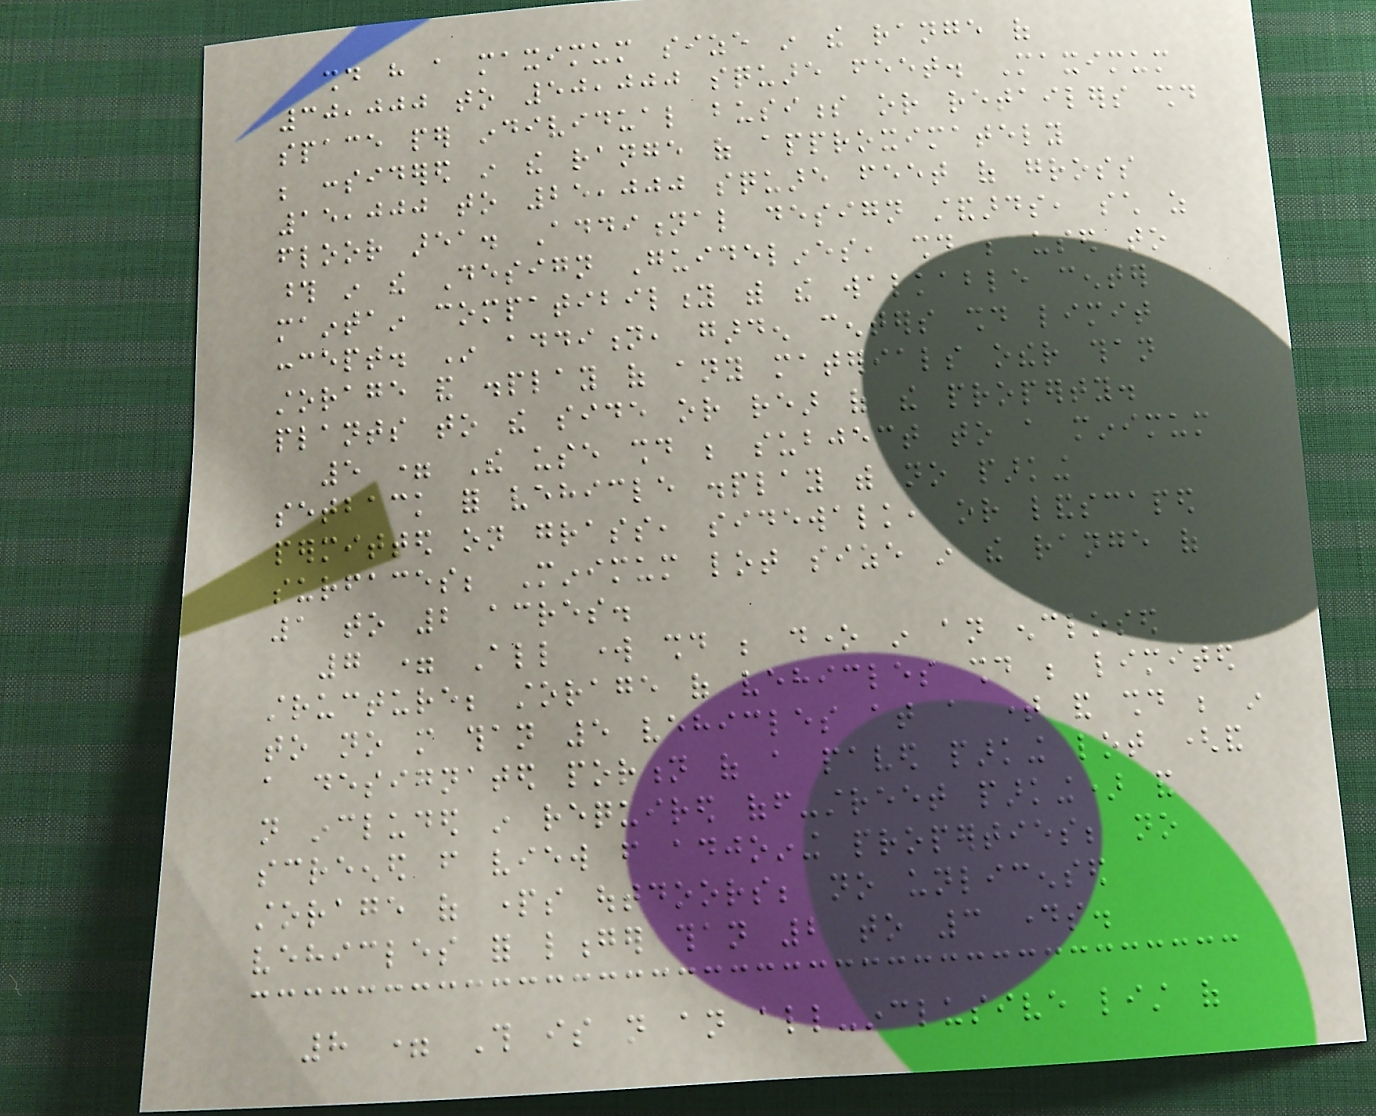should have a maximum size in the range of
30,000 to 50,000 square feet. Maximum
space per individual business or retailers should
be considered in the range of approximately
15,000 to 25,000 square feet of gross
floor area. Additional design standards, such as
those in the Design Guidelines, should be used to
maintain compatibility with the walkable center
concept. In addition, garden centers should limit
storage and display of any materials other than
plants to the side or rear of the property.
5 = The use should be subject to a minimum
setback for vehicle display with no parking
permitted on grass, sidewalk, or landscaped
surfaces; Minimum lot size in the range of
1 to 2 acres.
7 = All work should be done in an enclosed
structure; storage of vehicles should be limited
to no more than 5 vehicles at a time and should be in
a designated portion of a paved parking lot (and
not included in required off-street parking) and
screened from view from adjoining properties; no
storage of parts outdoors; no unlicensed
vehicles for longer than 2 to 3 days.
8 = This is not an all-inclusive list of
